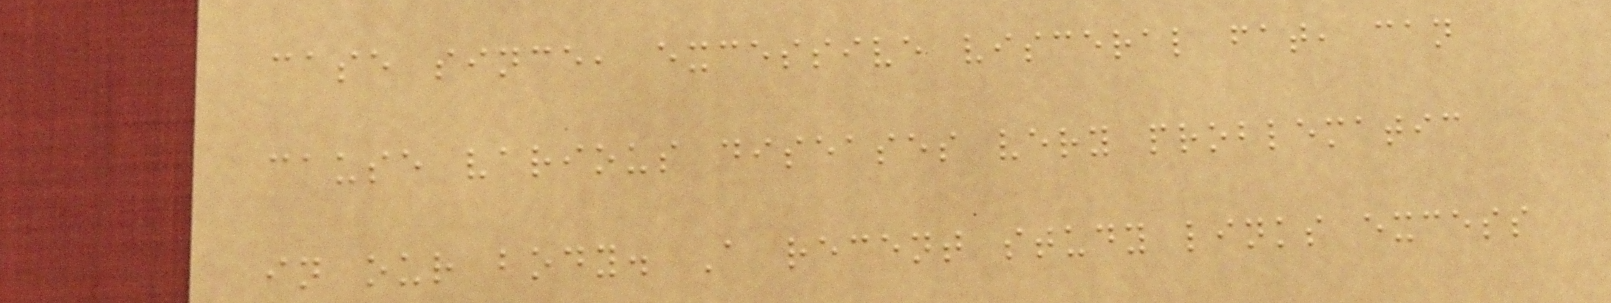case since, excessive visceral fat, can
cause various diseases very problematic
in our body. A recent study links excess
